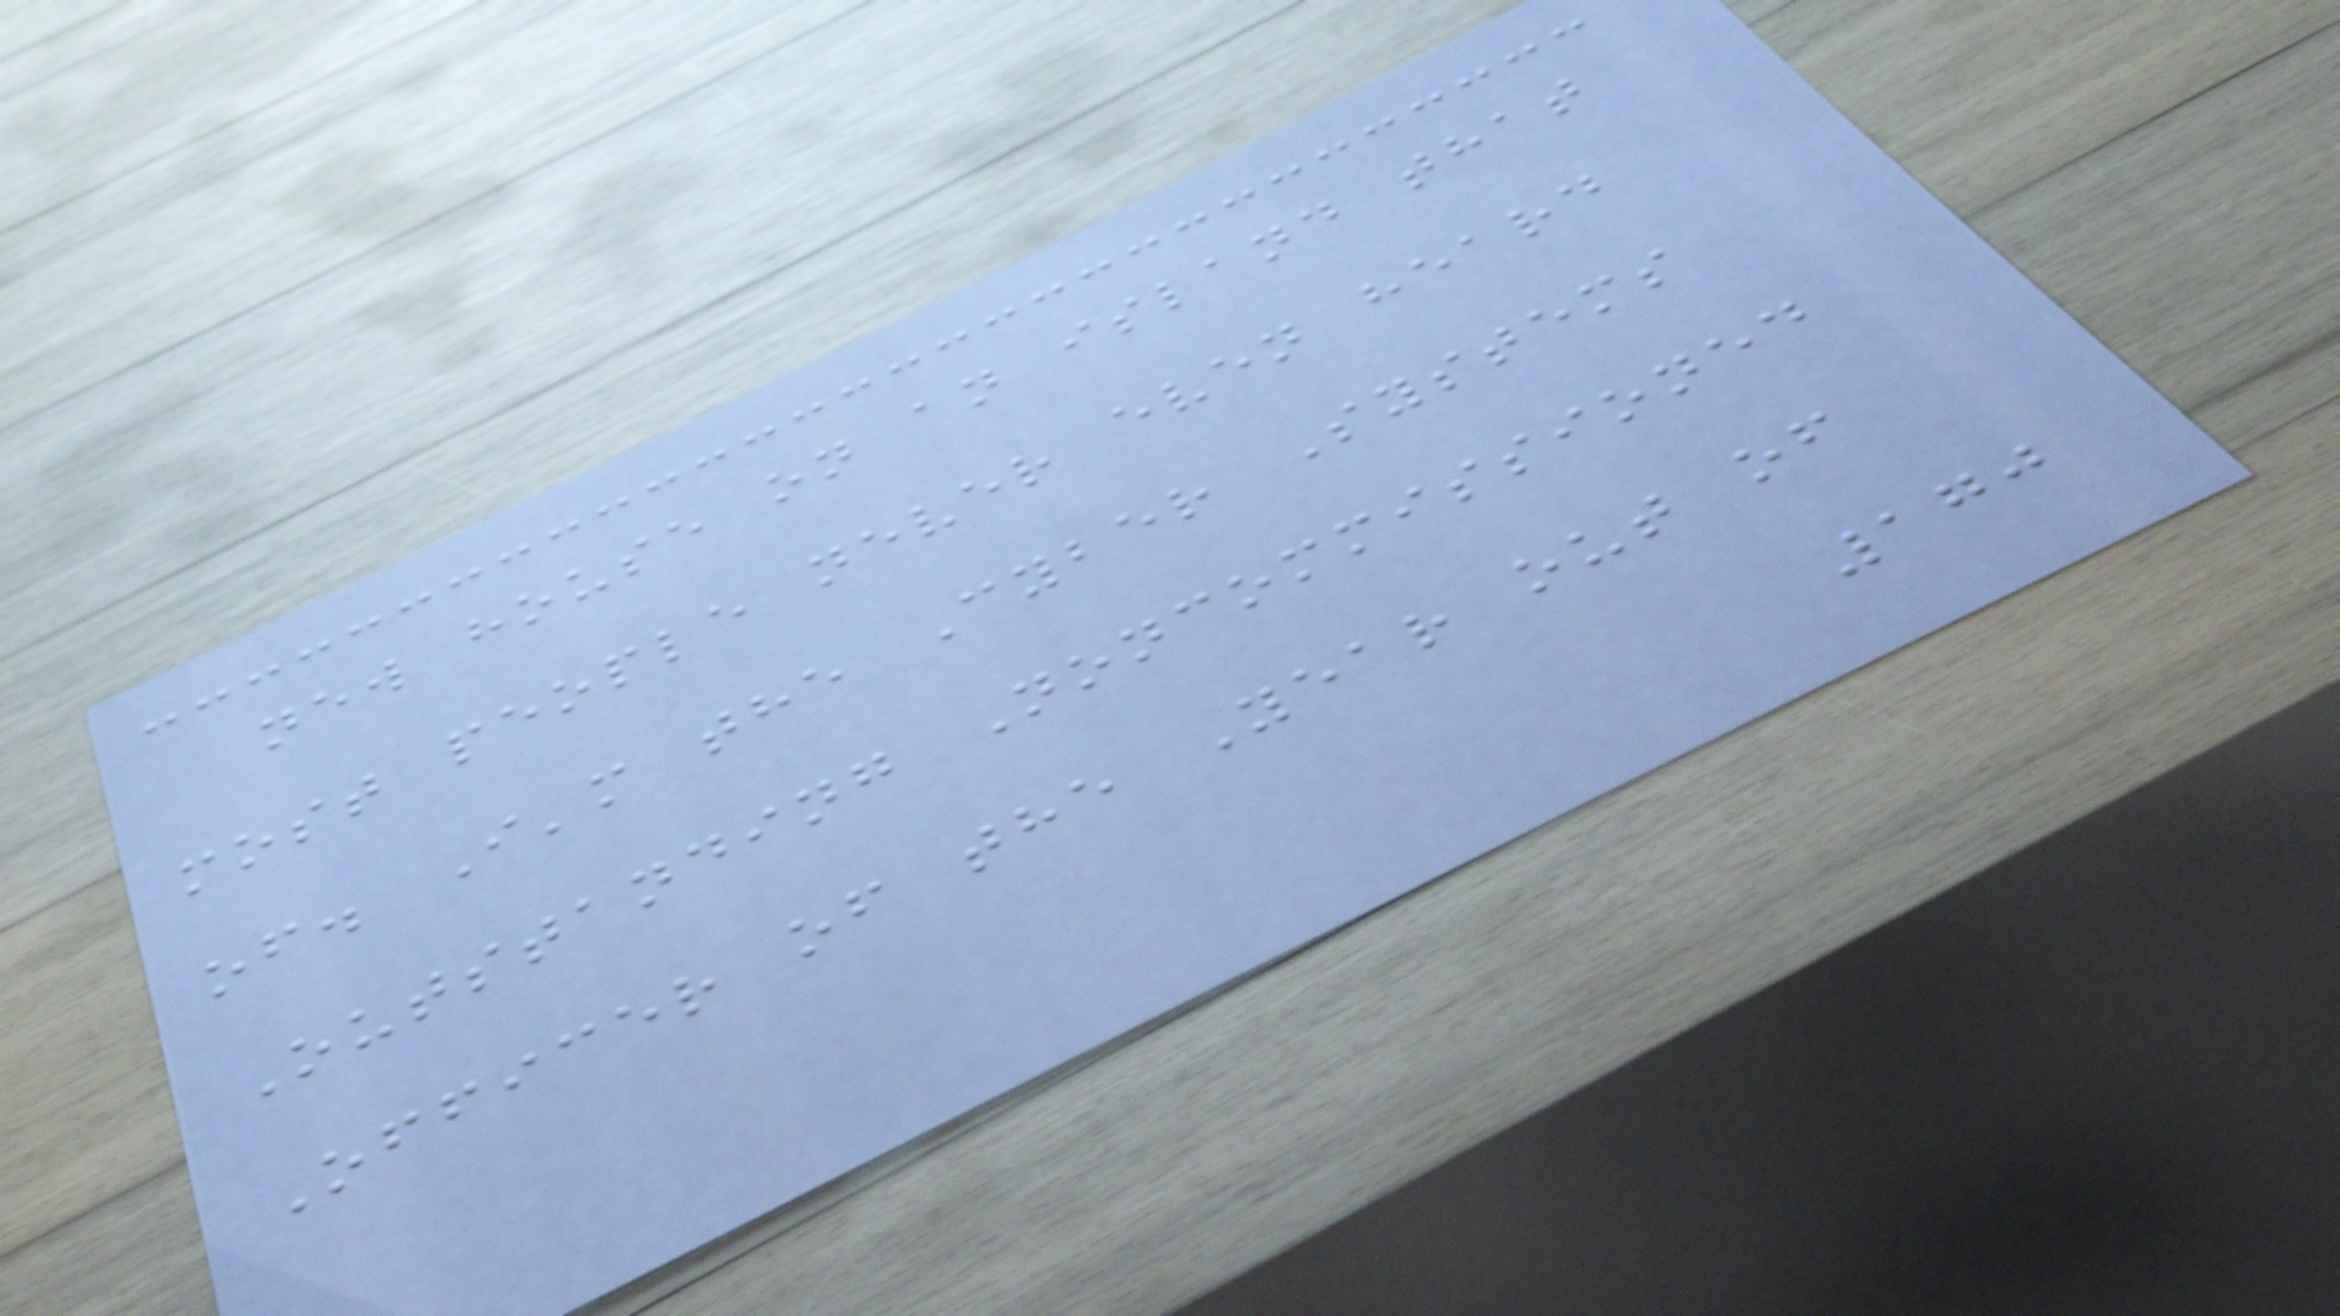new house on an island that
most people never even heard
of. I'm the Cyber Systems
Outstanding Noncommissioned
Officer of the Year out of
170
